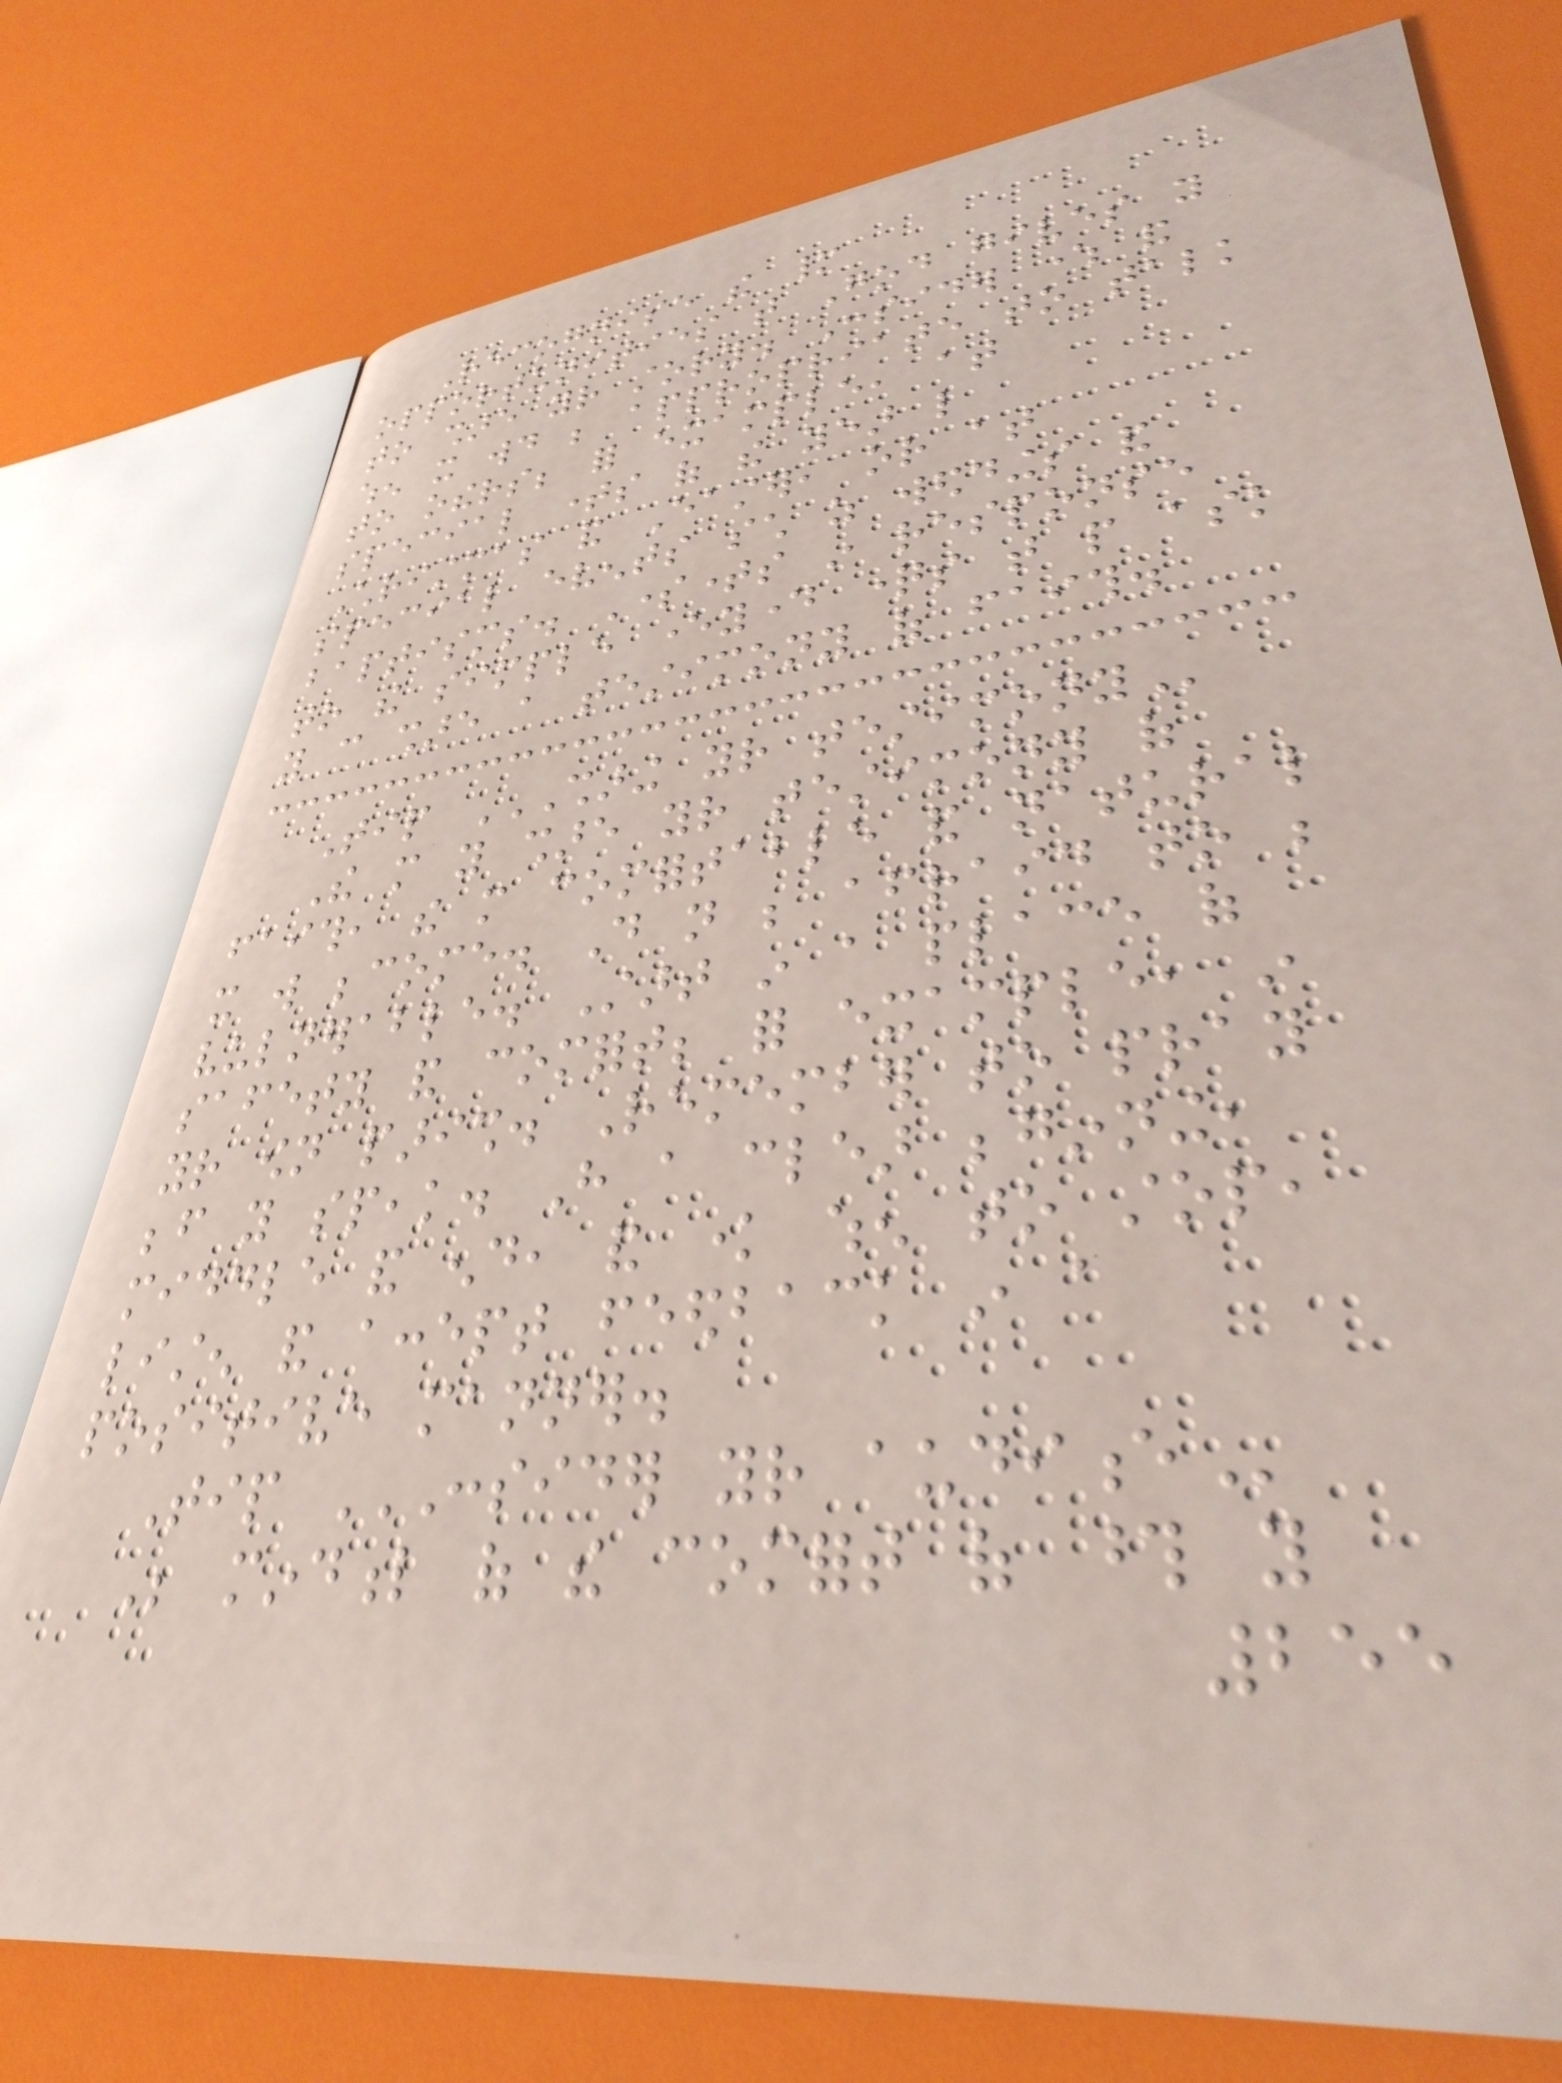Recognise the many
opportunities that God gives you
to share your story. Consider where and
when it would be appropriate to talk
to others; for example, at
special times of the year like
Christmas and Easter, or at
special events such as weddings and
baptisms. Sometimes in response
to the simple everyday questions that people ask
you can share a testimony of faith.
Tip SHARING YOUR TESTIMONY
The more you share your testimony of
faith, the more comfortable and natural
it will become. Do not be afraid to be
vulnerable. Start in a place of
safety and comfort; for example, in
your own parish. Remember to pray
before you speak. Have a clear beginning,
middle and end, and know when to stop,
listen and accept feedback in a
positive manner.
Tip CONSIDER YOUR AUDIENCE
Be mindful of the comfort of those you
255
